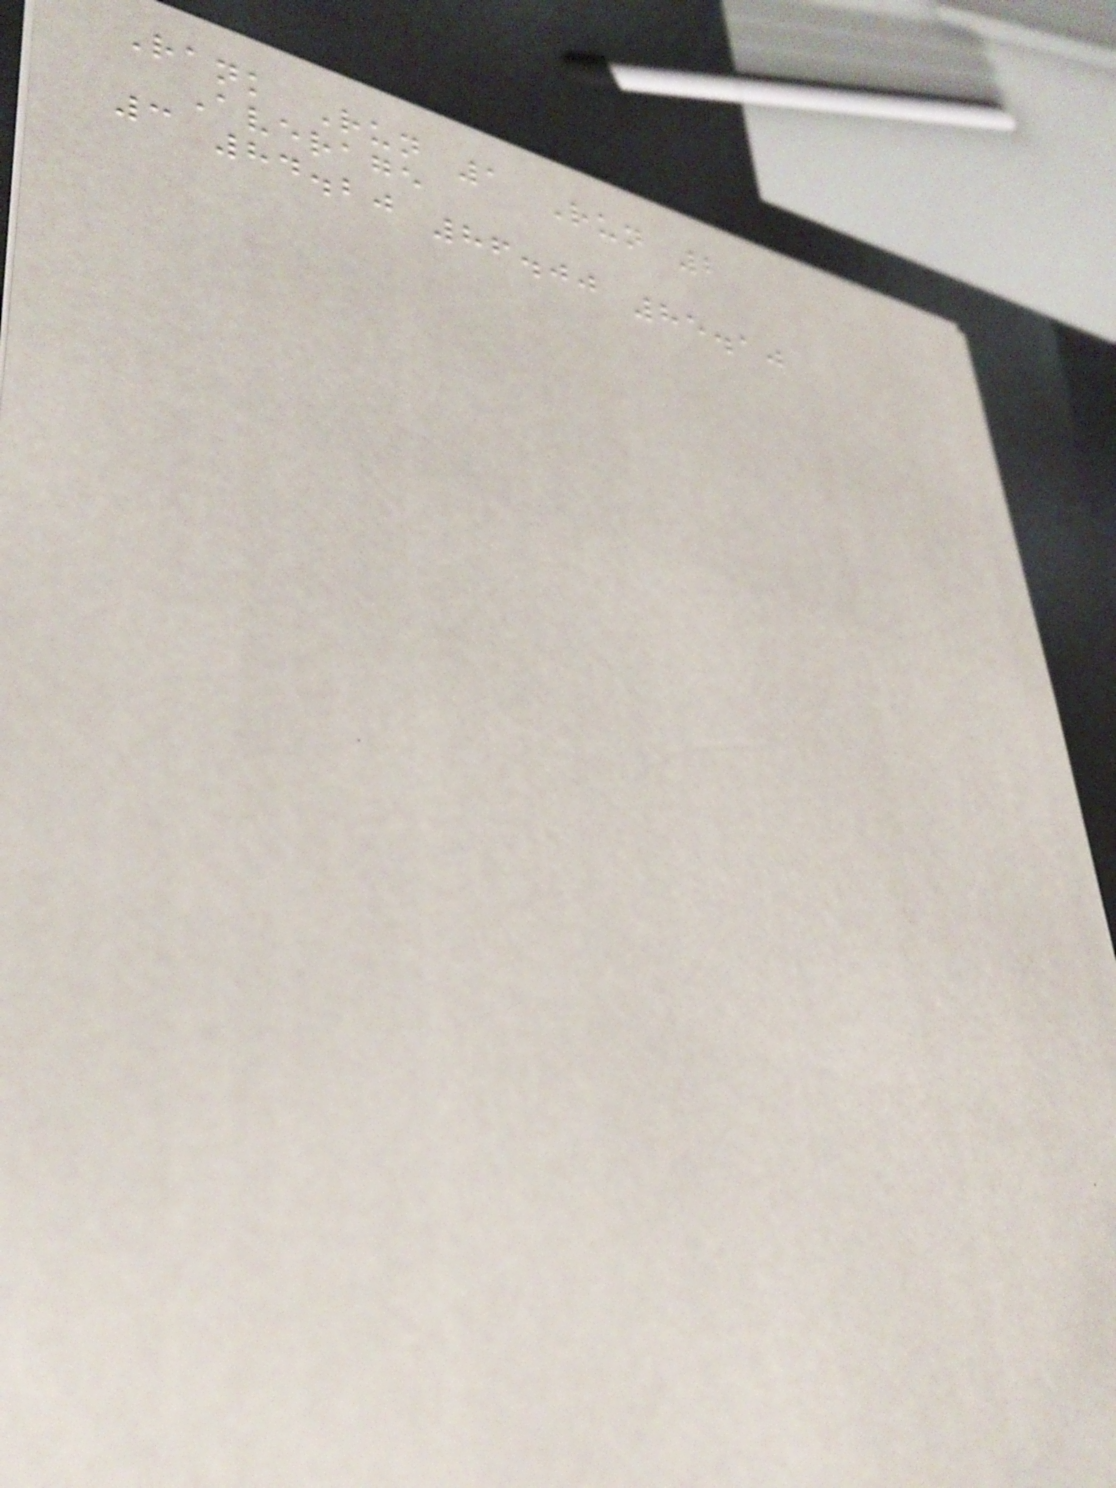Rank Run 1 Run 2
Average
3 84.20 86.00 85.10
